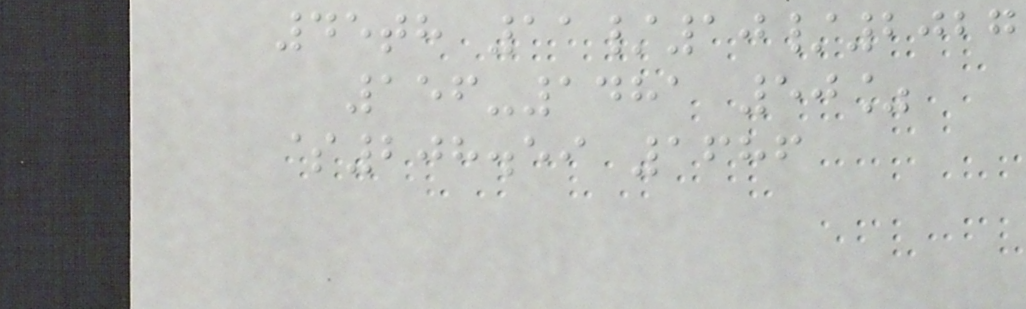45th 11/10/2027
156-1481 50%
$208.59 1686
